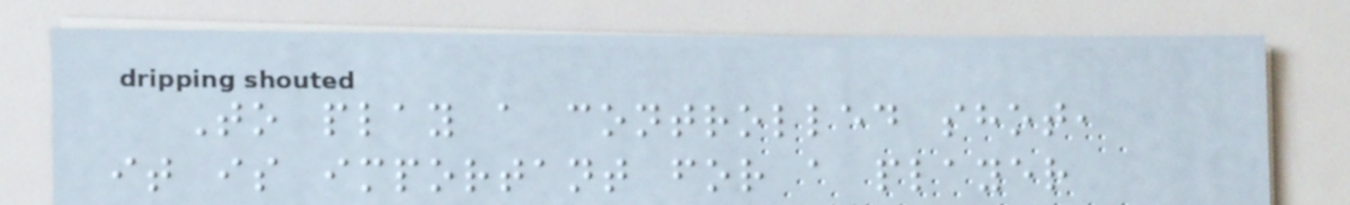To play a controlled shot,
it is important for a player
